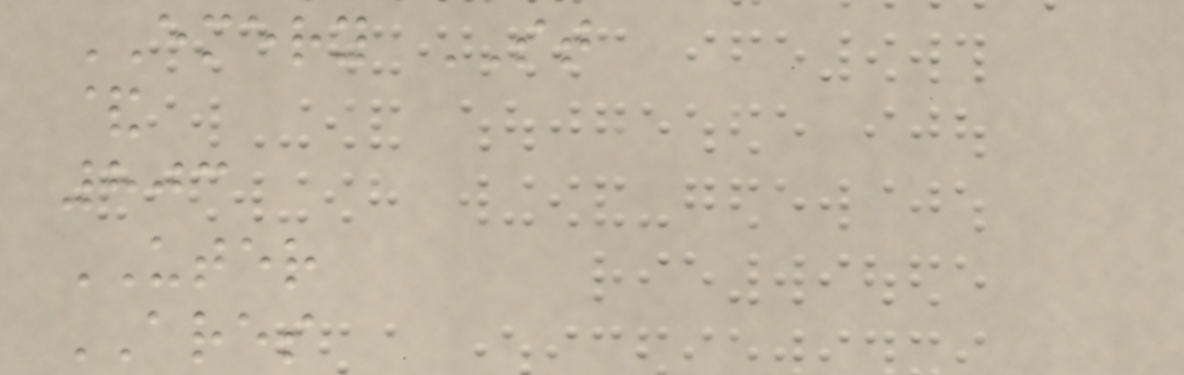EMERY ST
&
803
UTER
ARES
